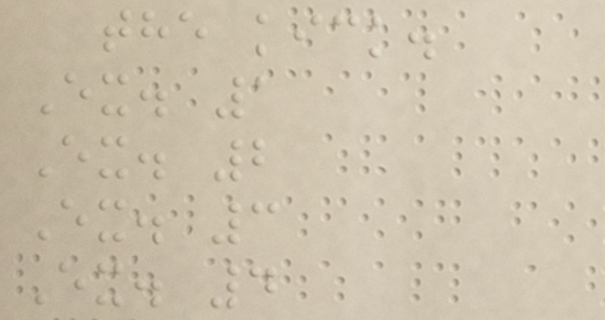the kick.
Ex. 1
Ex. 2
Ex. 3
Ex. 4
